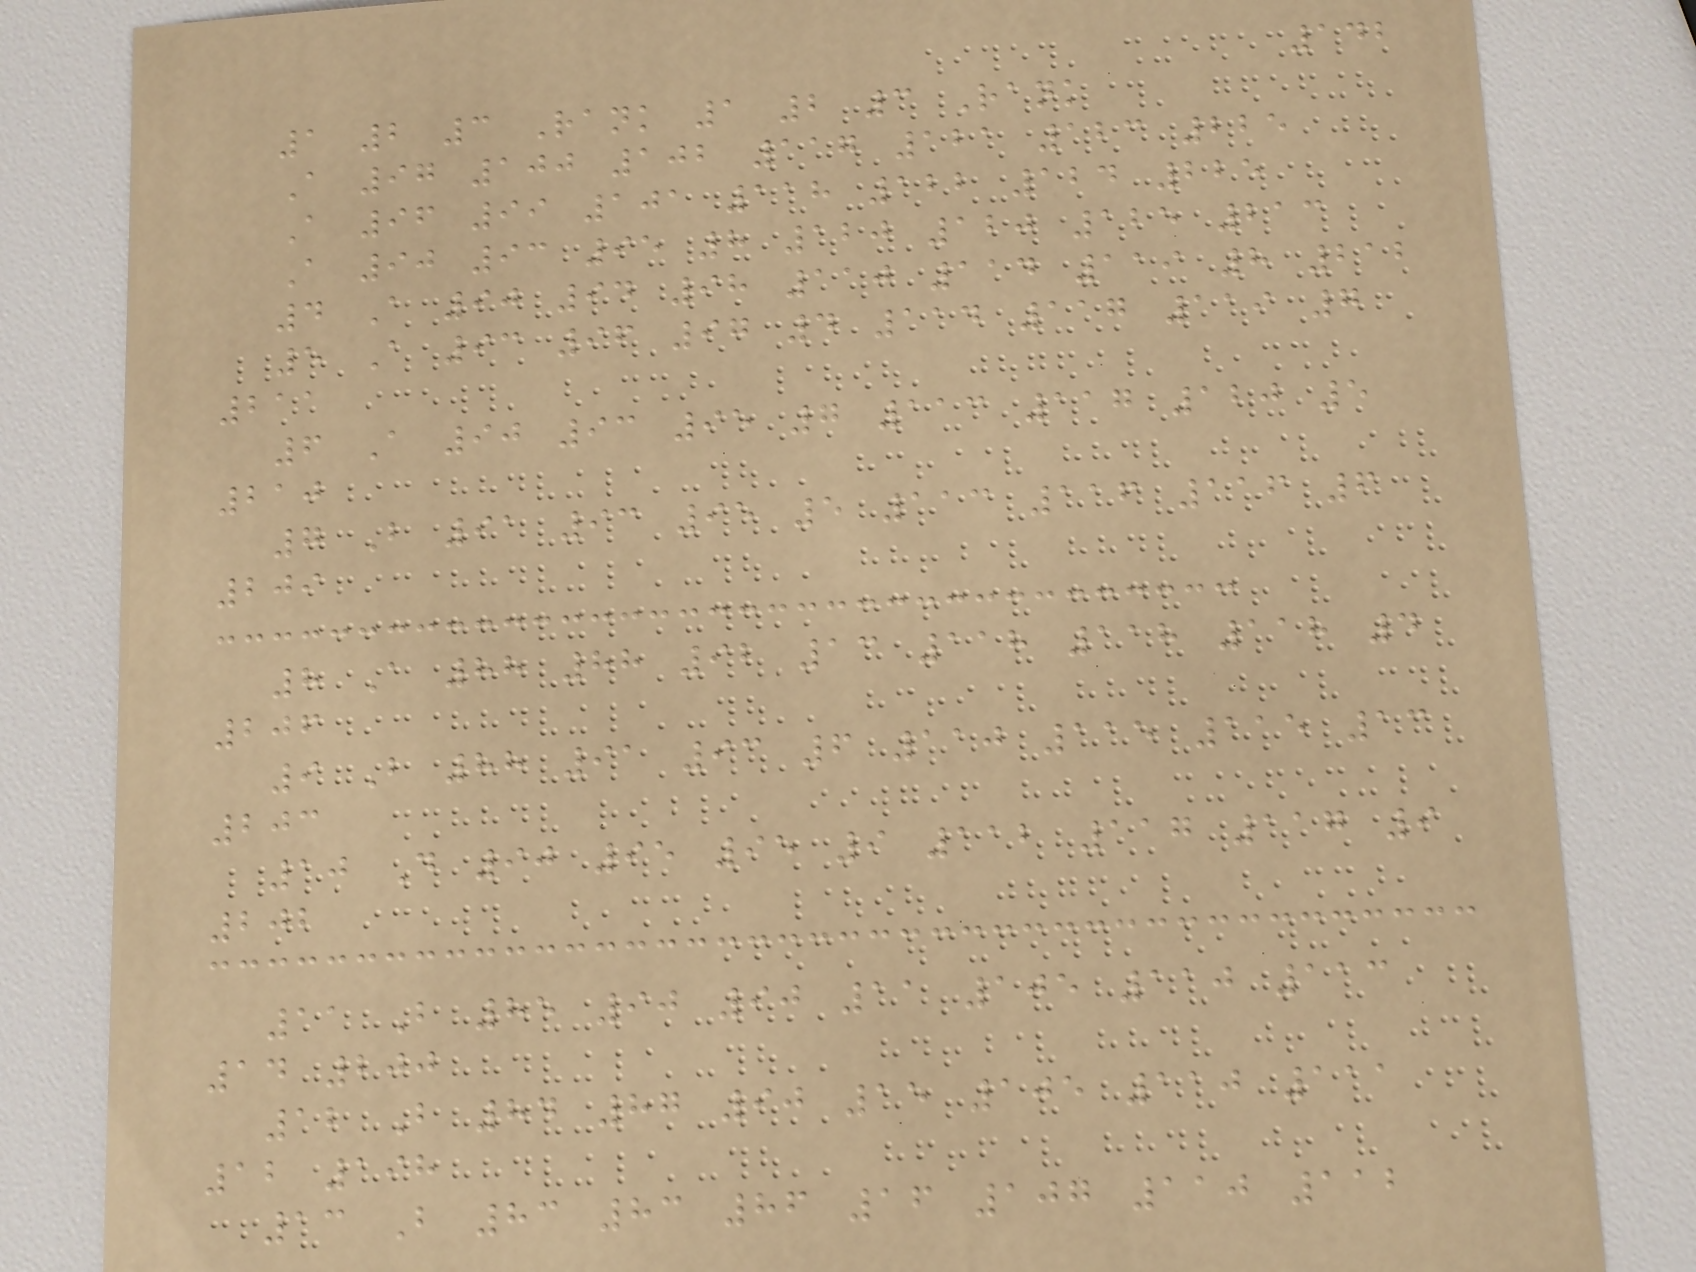142
1 2 3 Rank 1 2 3 Rank
A 97 100 102 117 121 123 225
A 96 99 101 118 122 124 225
A 90 93 95 8 120 120 125 213
4 A 90 94 98 110 114 119 8 212
5 A 93 96 97 4 114 117 119 7
211
6 A 90 93 95 7 113 117 120 5
210
7 B 91 93 95 5 113 116 116 6
209
8 A 88 88 92 13 118 118 118 4
206
9 B 88 91 93 6 110 115 115 13
203
10 D 90 95 95 9 112 117 117 9
202
11 B 85 90 90 11 105 110 113
14 200
12 B 84 87 90 15 105 110 111
12 198
13 B 83 83 86 16 107 110 112
